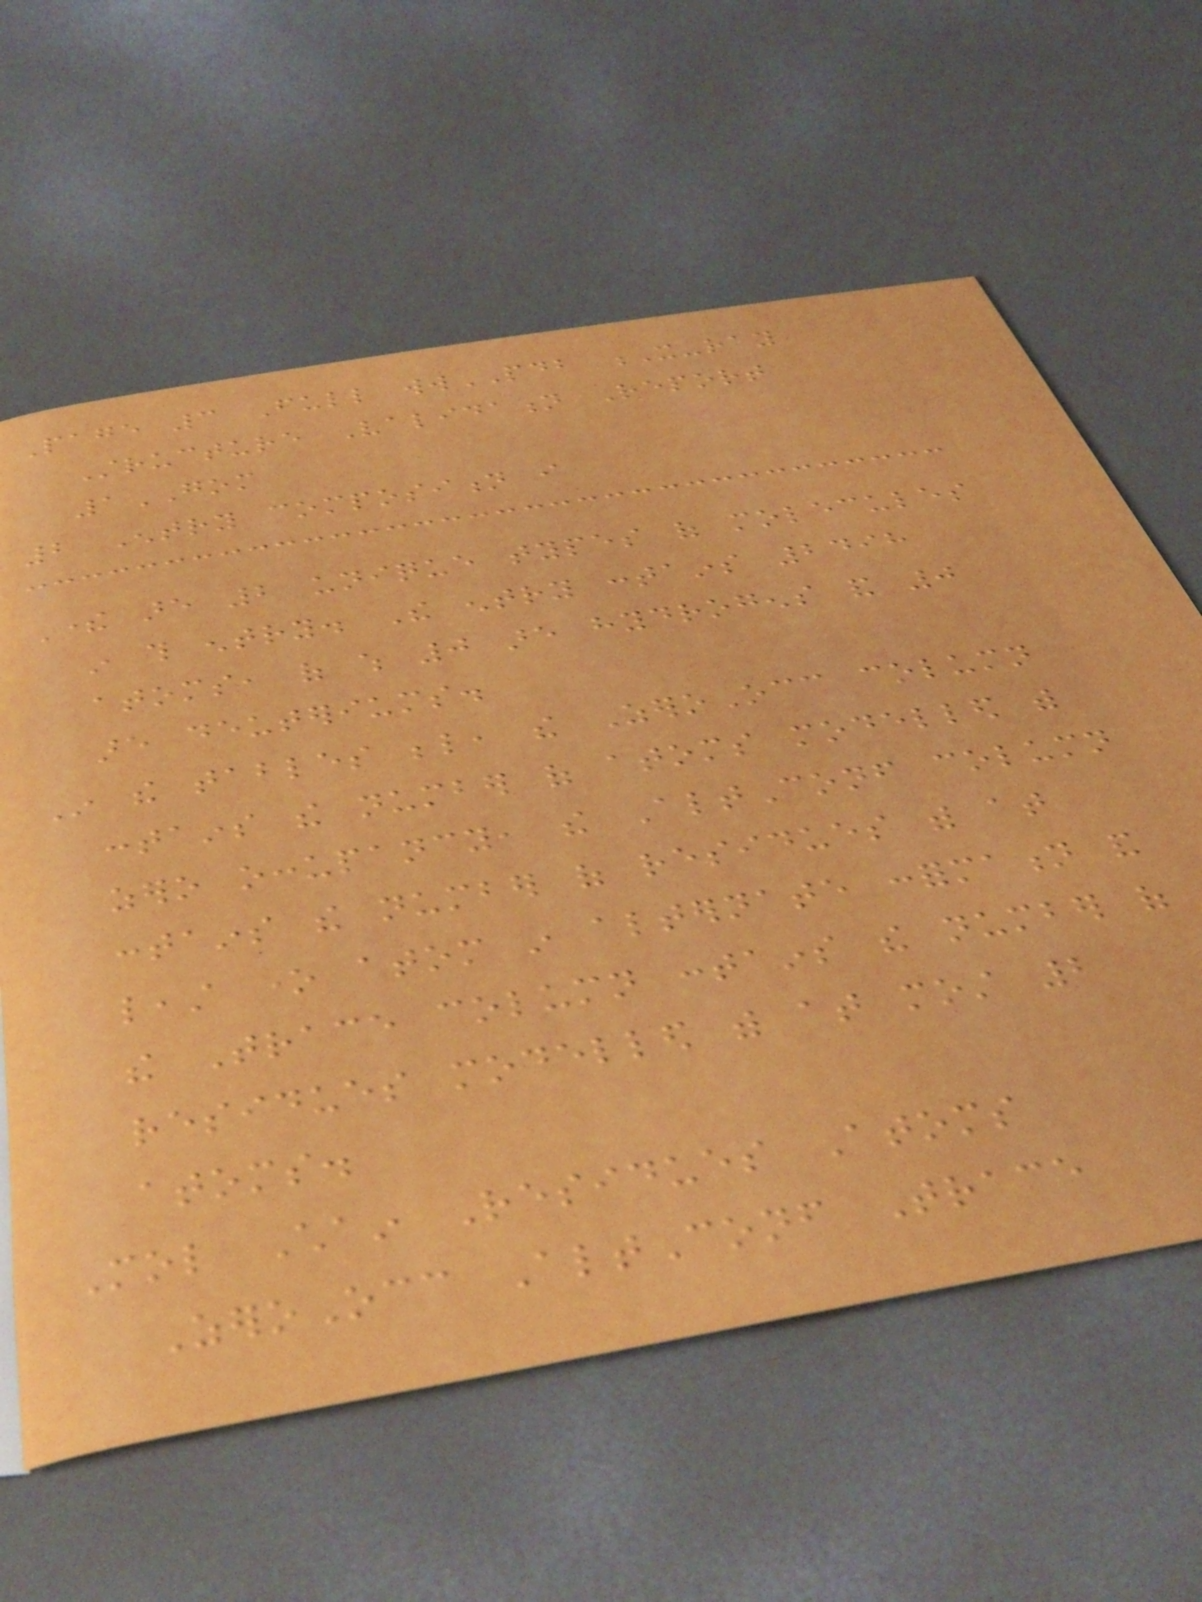Page 3 Full wwPDB X-ray
Structure Validation Report
1GOM
2 Entry composition i
There are 2 unique types of molecules
in this entry. The entry contains 2498
atoms, of which 0 are hydrogens and 0
are deuteriums.
In the tables below, the ZeroOcc column
contains the number of atoms modelled with
zero occupancy, the AltConf column
contains the number of residues with at
least one atom in alternate conformation and
the Trace column contains the number of
residues modelled with at most 2
atoms.
Mol Chain Residues Atoms
ZeroOcc AltConf Trace
